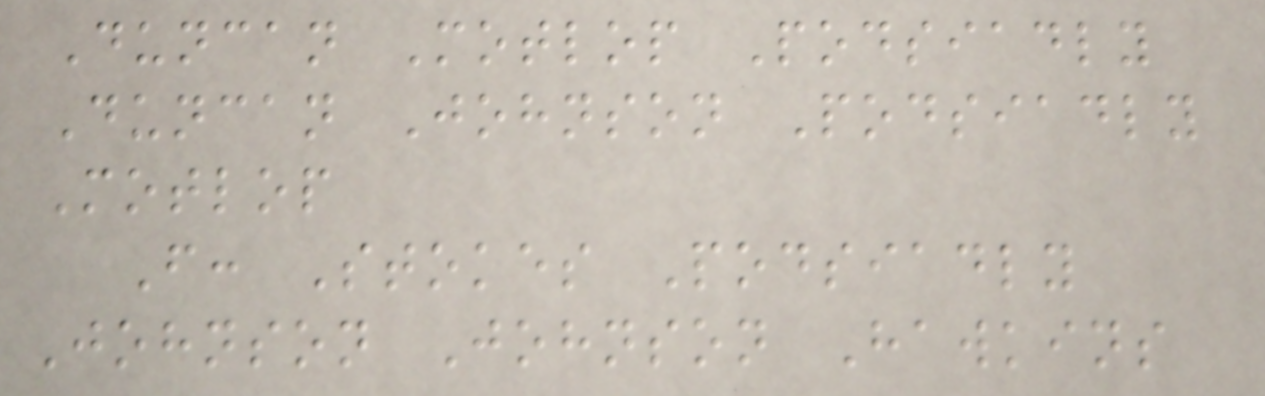Duncan Motlop Podsiadly
Duncan Johnson Podsiadly
Motlop
F: Stokes Podsiadly
Johnson Johnson Hawkins
